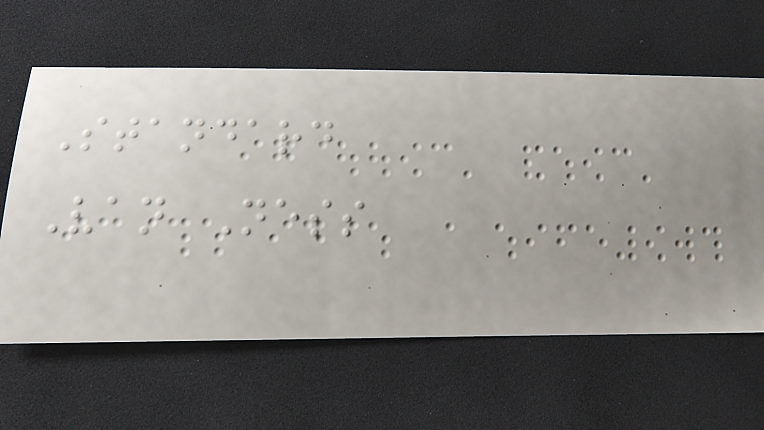Standard
Van Ness
